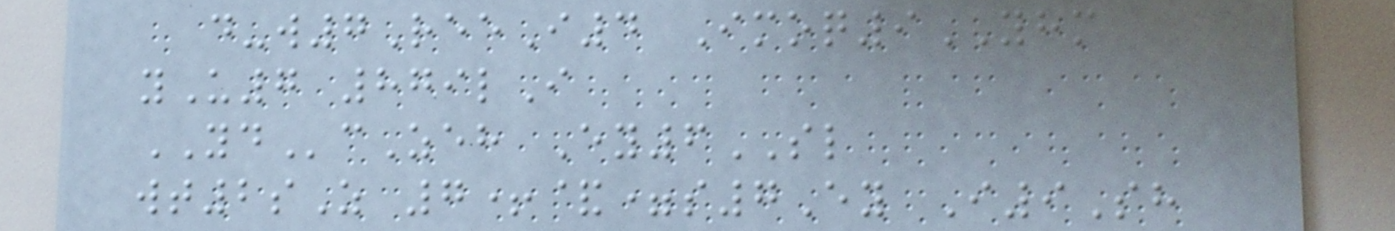d-w7ReeI4 Imoq9YHM
yU7 879lI
YDcZeh Ey6SL
wt2sZ 7+&=s7Ey I9Sh
